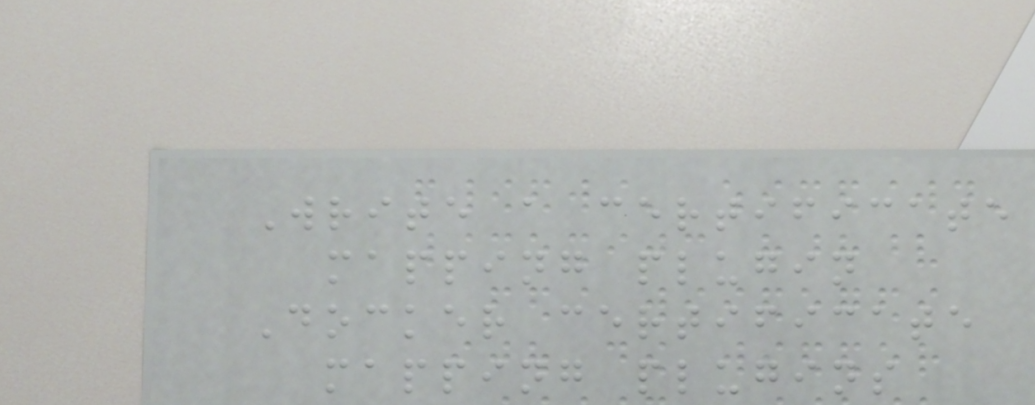Write a certificate
mapping plugin
Docker certificate
mapping plugins
